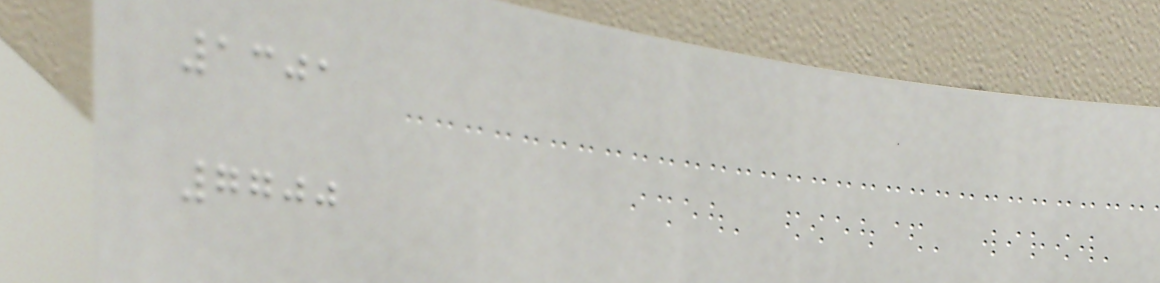1301
7700
